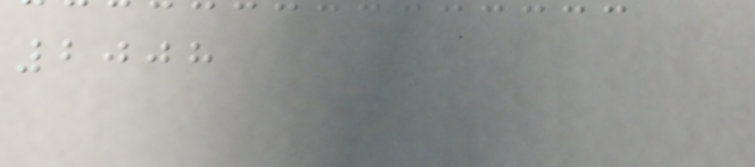2008
